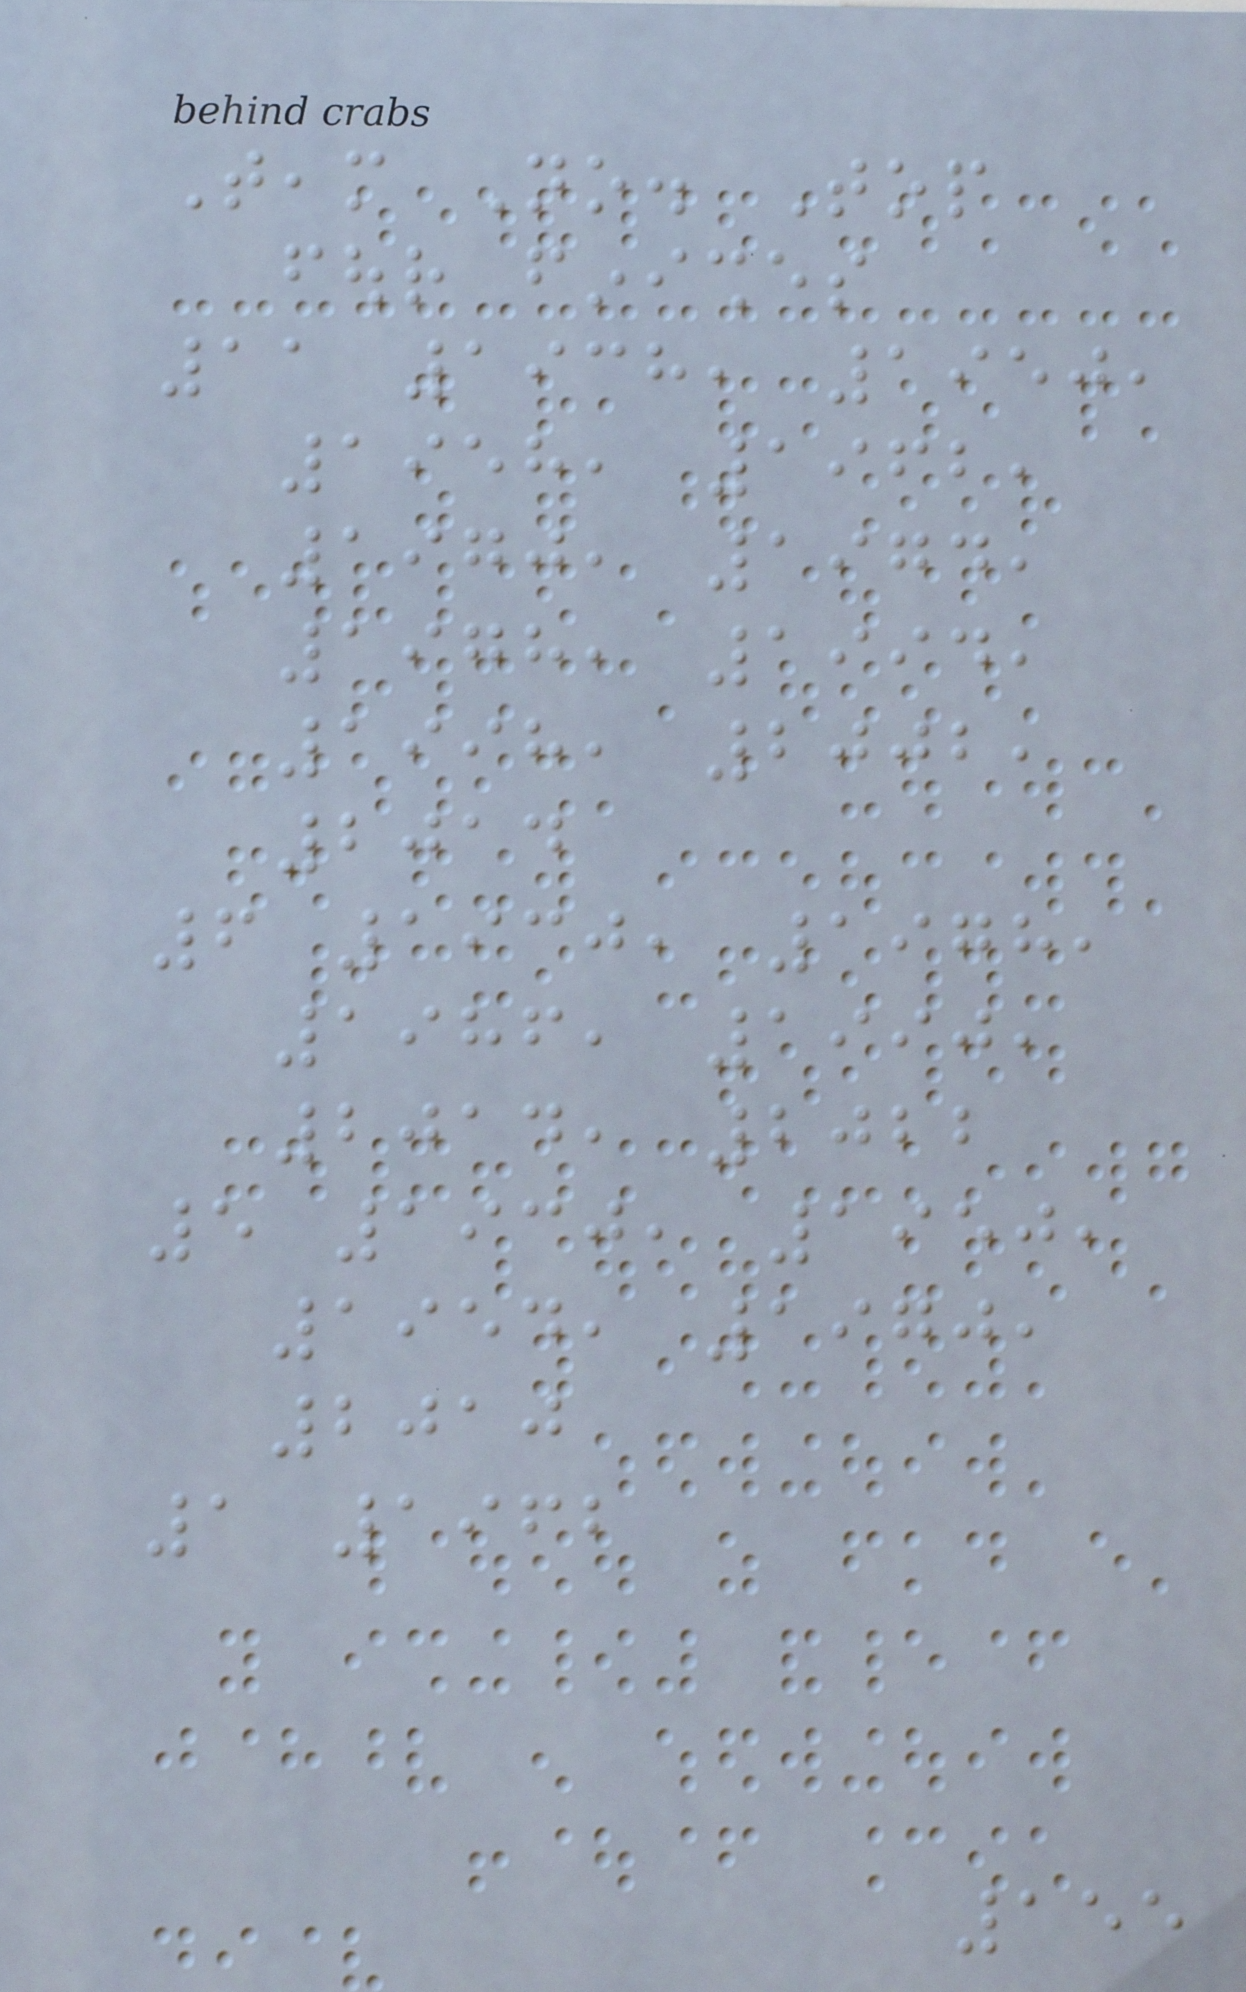Team No. Top
four finishes
11 1938, 1950,
1958, 1962,
1970, 1974,
1978, 1994,
1998, 2002,
2014
6 1930, 1978,
1986, 1990,
2014, 2022
5 1930, 1950,
1954, 1970,
2010
1 1962
155
